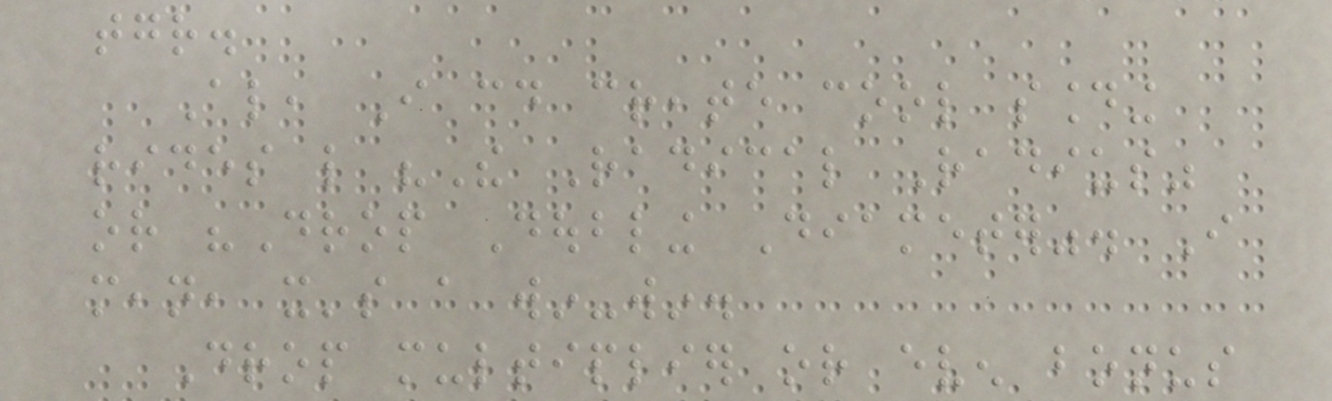together.
Also, I could create cool sounding
rides like "The Radical Radius"
or "Drop Doubling Diameter". I
mean, it's a win-win.
Drop multiplier or even bonus
